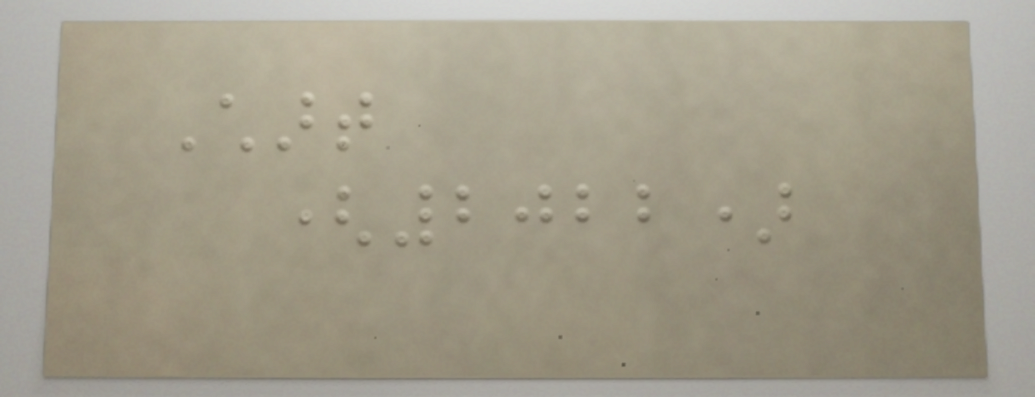Chart
(2022)
